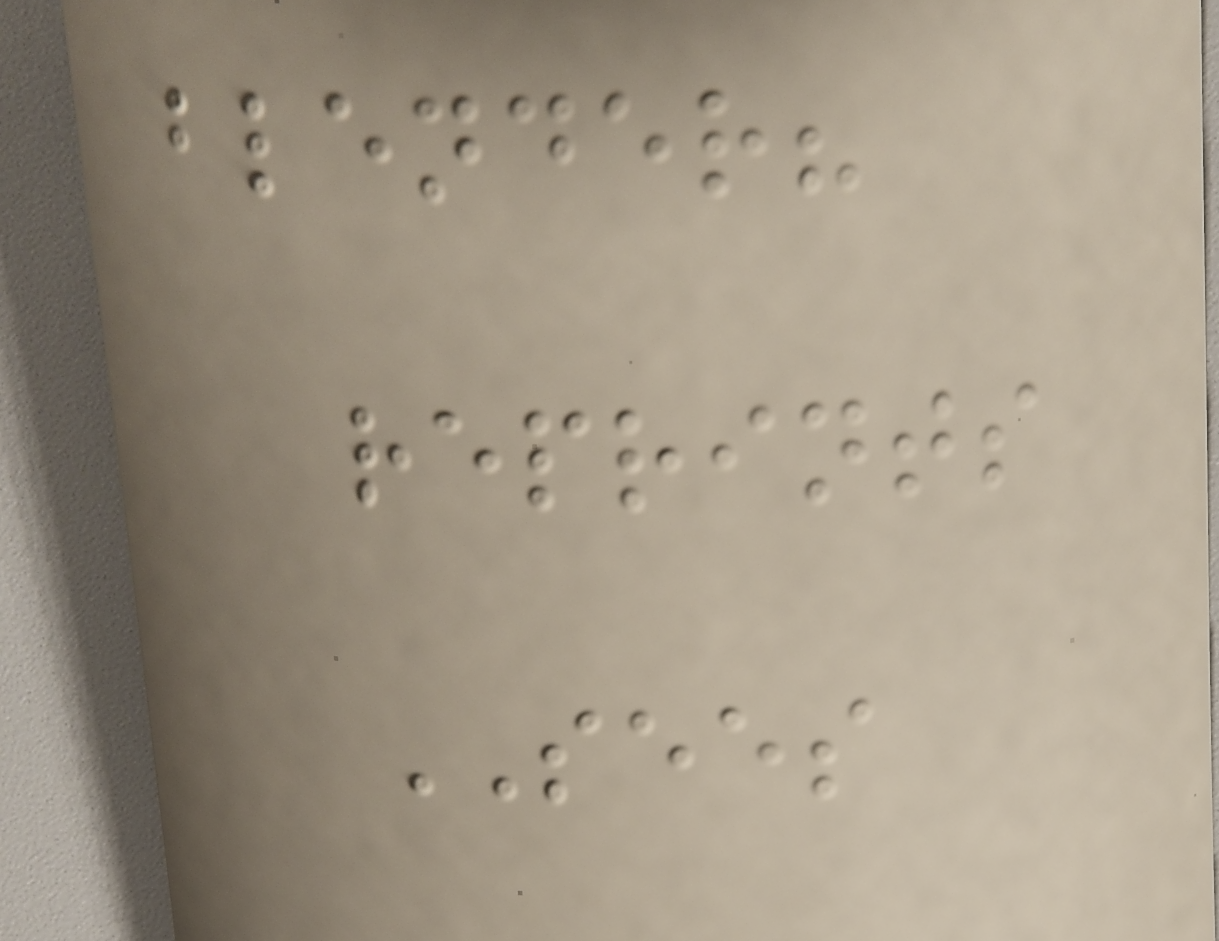blender?
reprints
SEES
